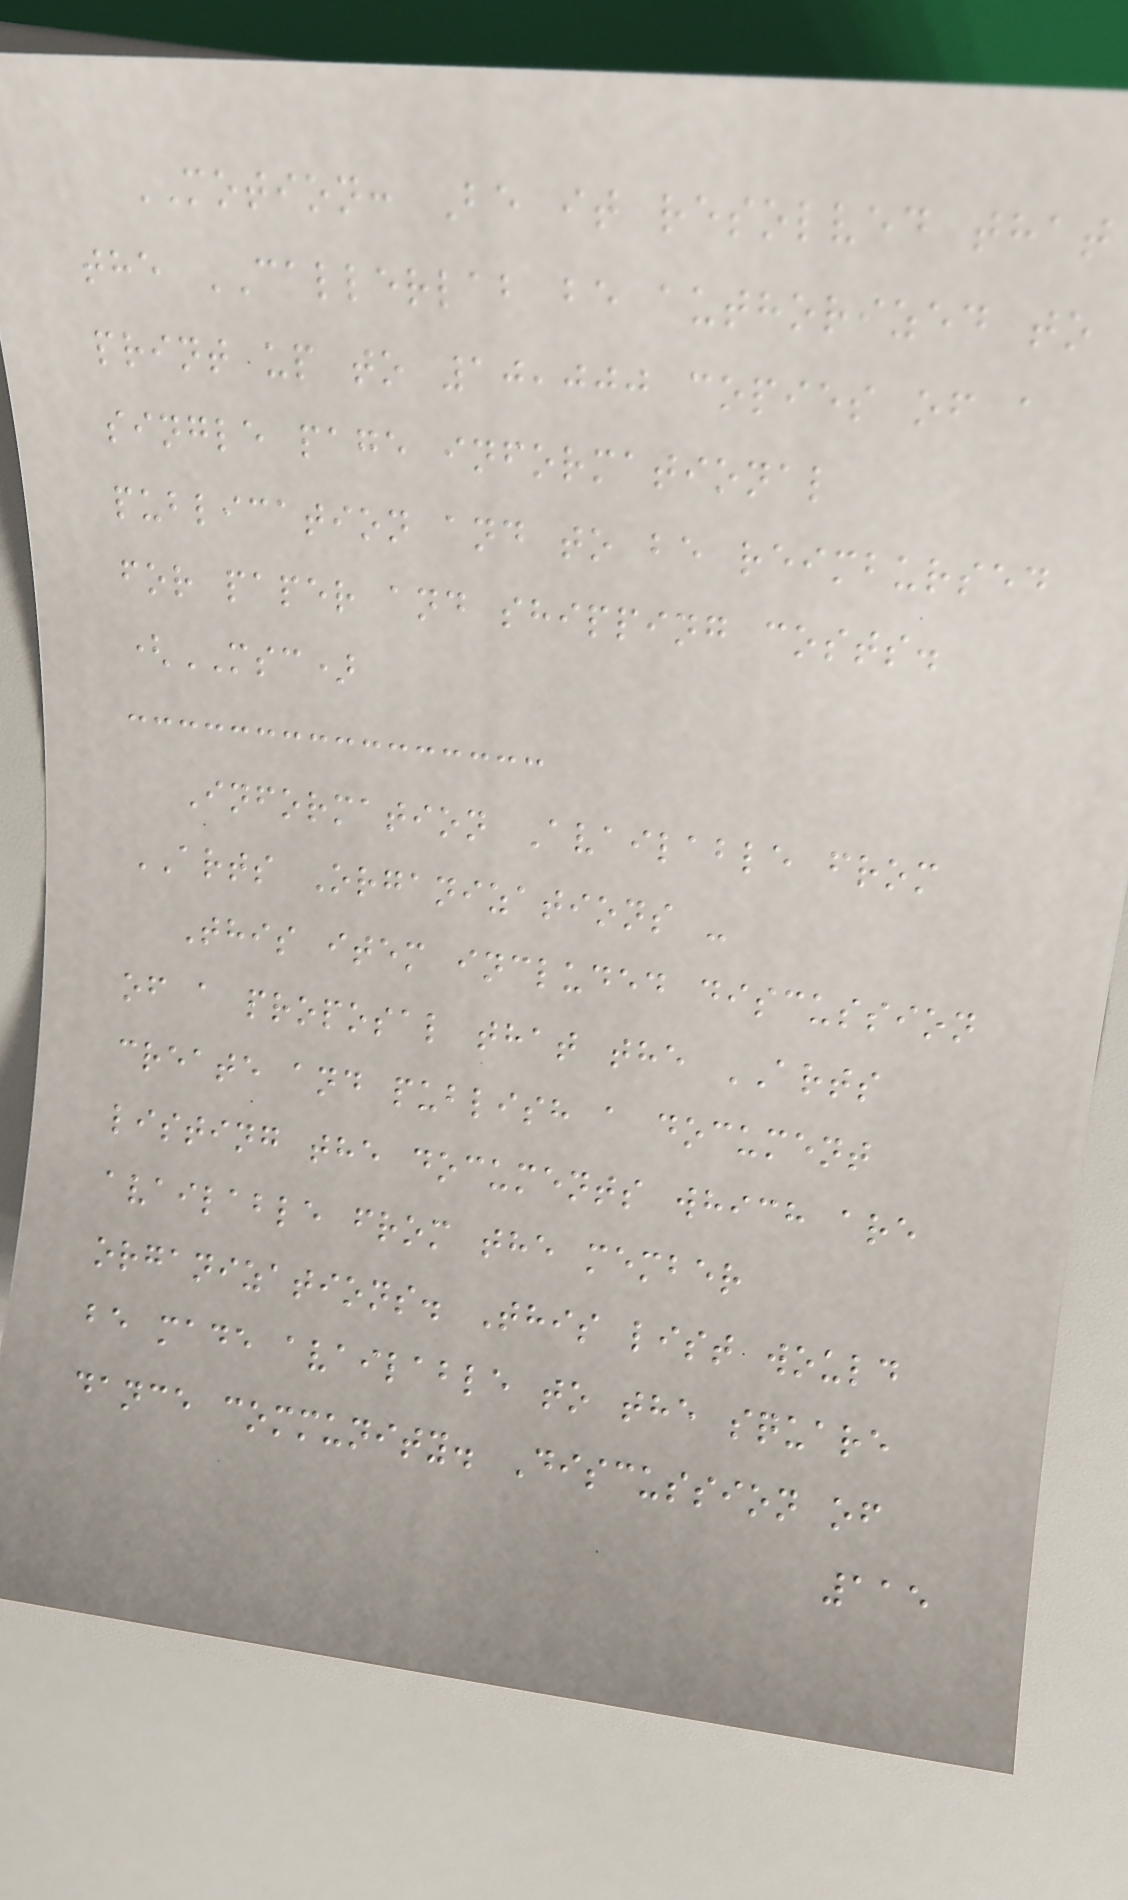MOTION: Be it resolved that
the CALLERLAB be authorized to
print up to 10,000 copies of a
single page informational
publication and to be reimbursed
for paper and shipping costs.
(MSC)
Information Available from
ARTS Organizations -
This item included discussion
of a proposal that the ARTS
create and publish a document
listing the documents which are
available from the member
organizations. This list would
be made available to the square
dance community. Discussion of
115
